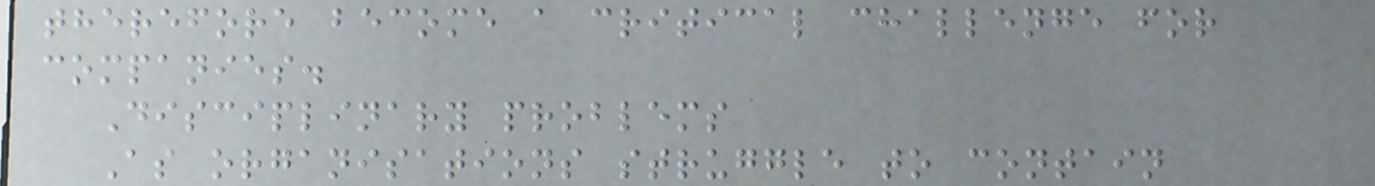therefore become a critical challenge for
companies.
Disciplinary problems
As organisations struggle to contain
